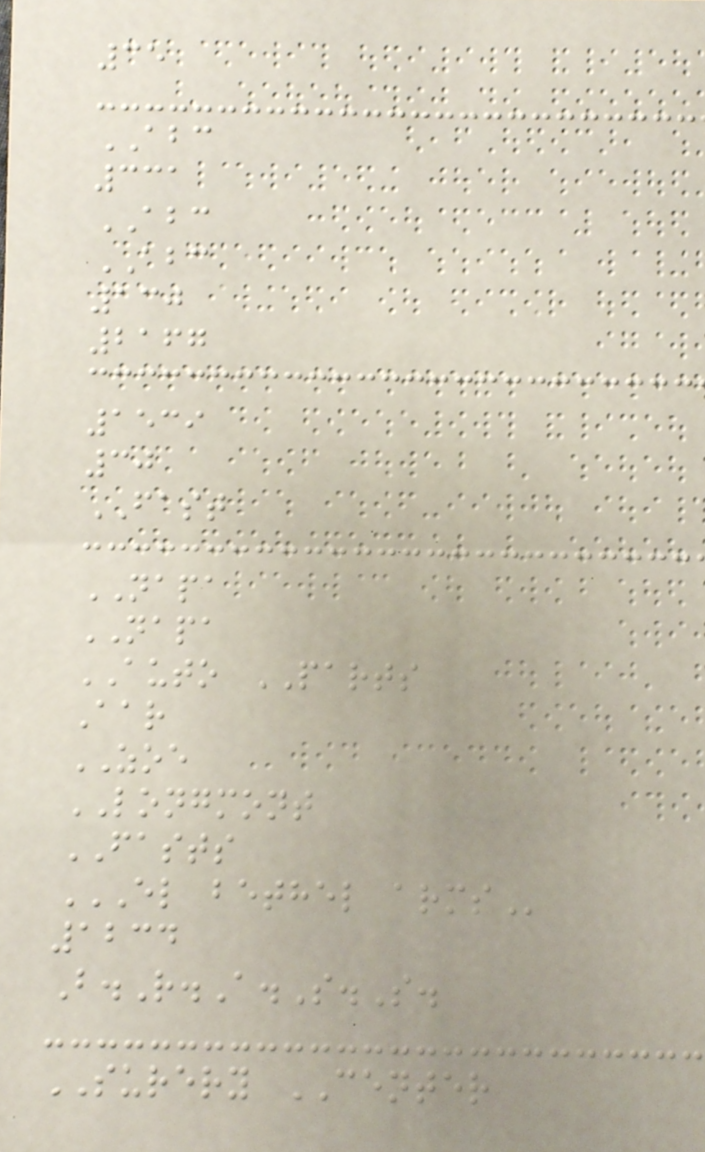35
ABC
331
ABC
ABC
130
2167
1539
30
FAST
NAPA
NAPA
AUTO PARTS
Aar
ZOE
LONGMONT
FASTS
EL BETHEL ARMS
1234
B.R.A.S.S.
SURERY CENTER
